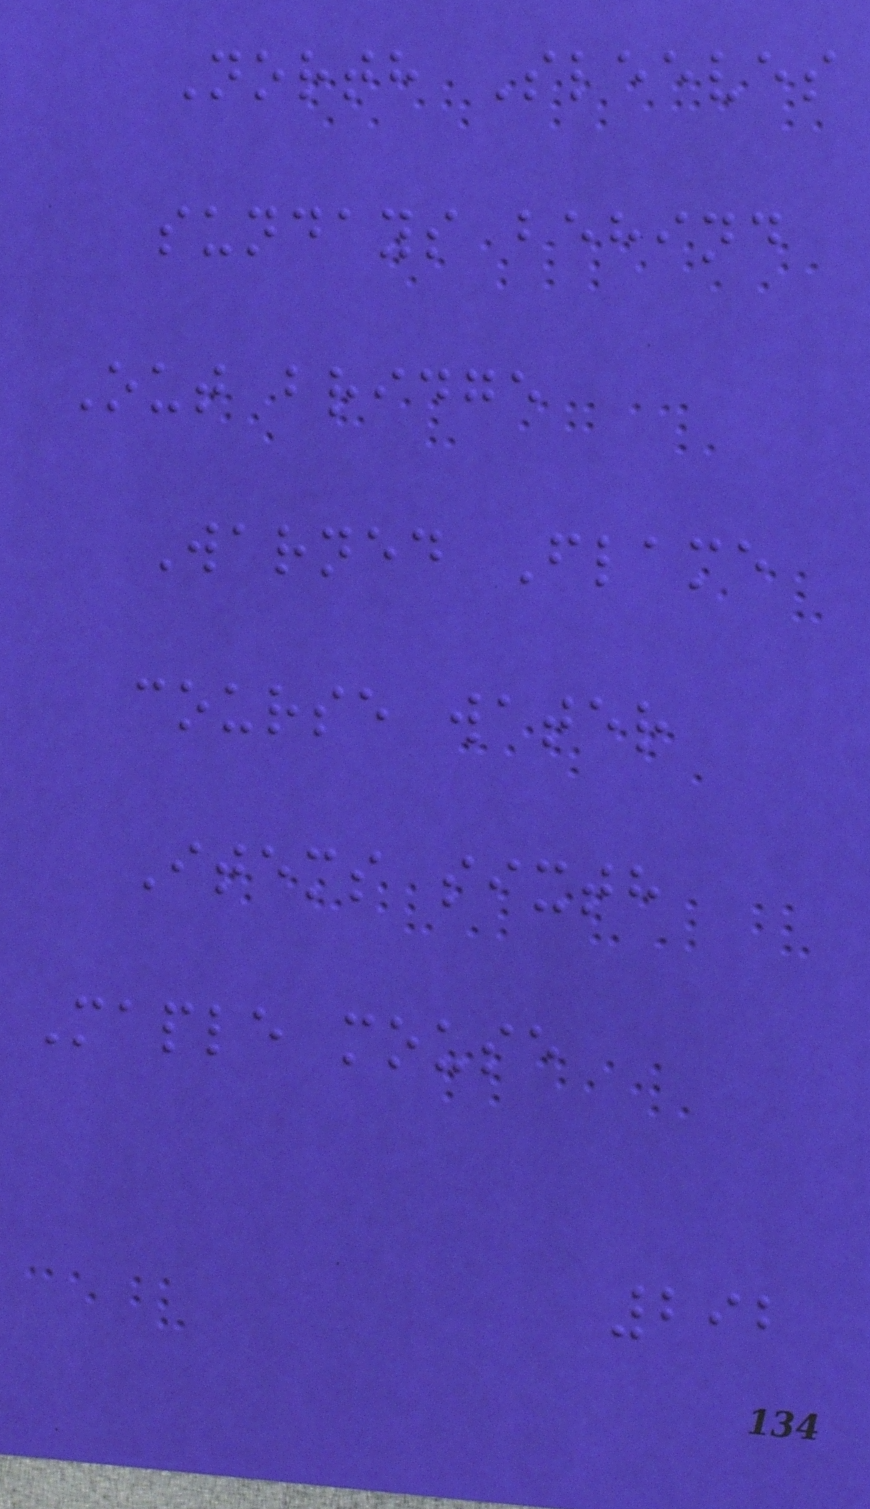North Sleeves
sundays behind
Out bridge
Warned Flame
course water
Items sixth
Maple mouse
292
